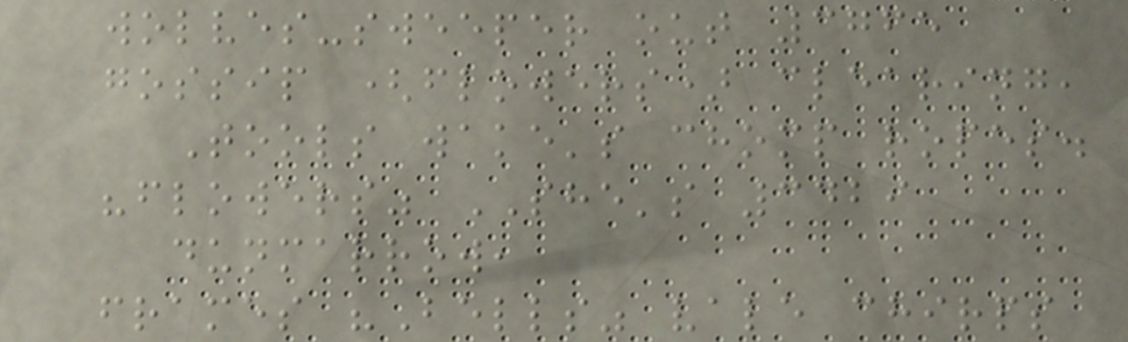wolves-sweeper out 3765
gossip (flowers) clearing,
Tools wake's chomp ropes.
"flowers" SHE's 3429
dunmarrow,
frames "Bells" vale chirps
